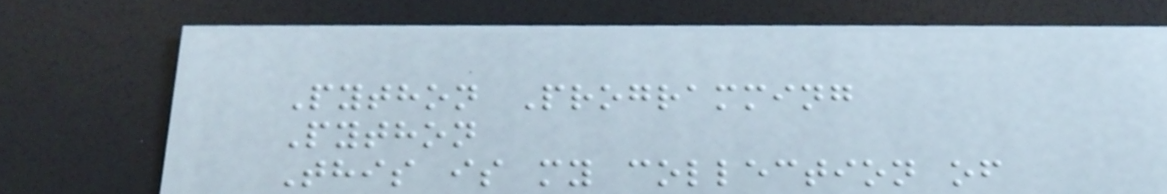Python Programming
Python
This is my collection of
